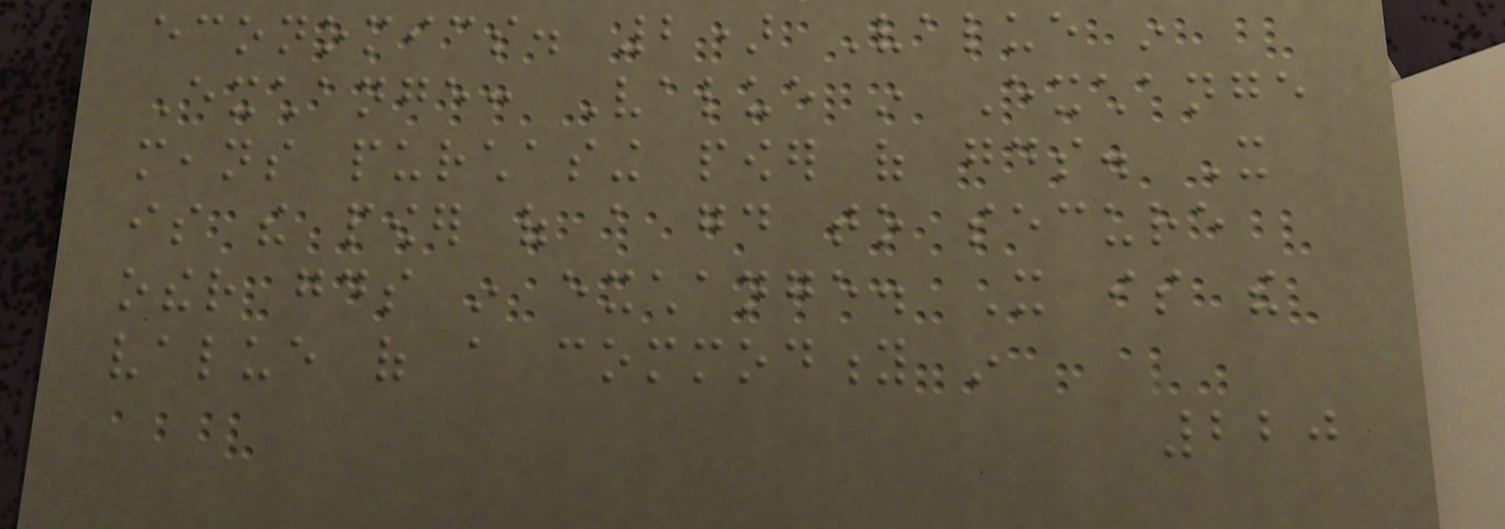economics. 2) Value in
Exchange: Value in Exchange
means purchasing power of goods. It
is the power of a good to secure
other goods in exchange. It is the
value of a commodity in
220
